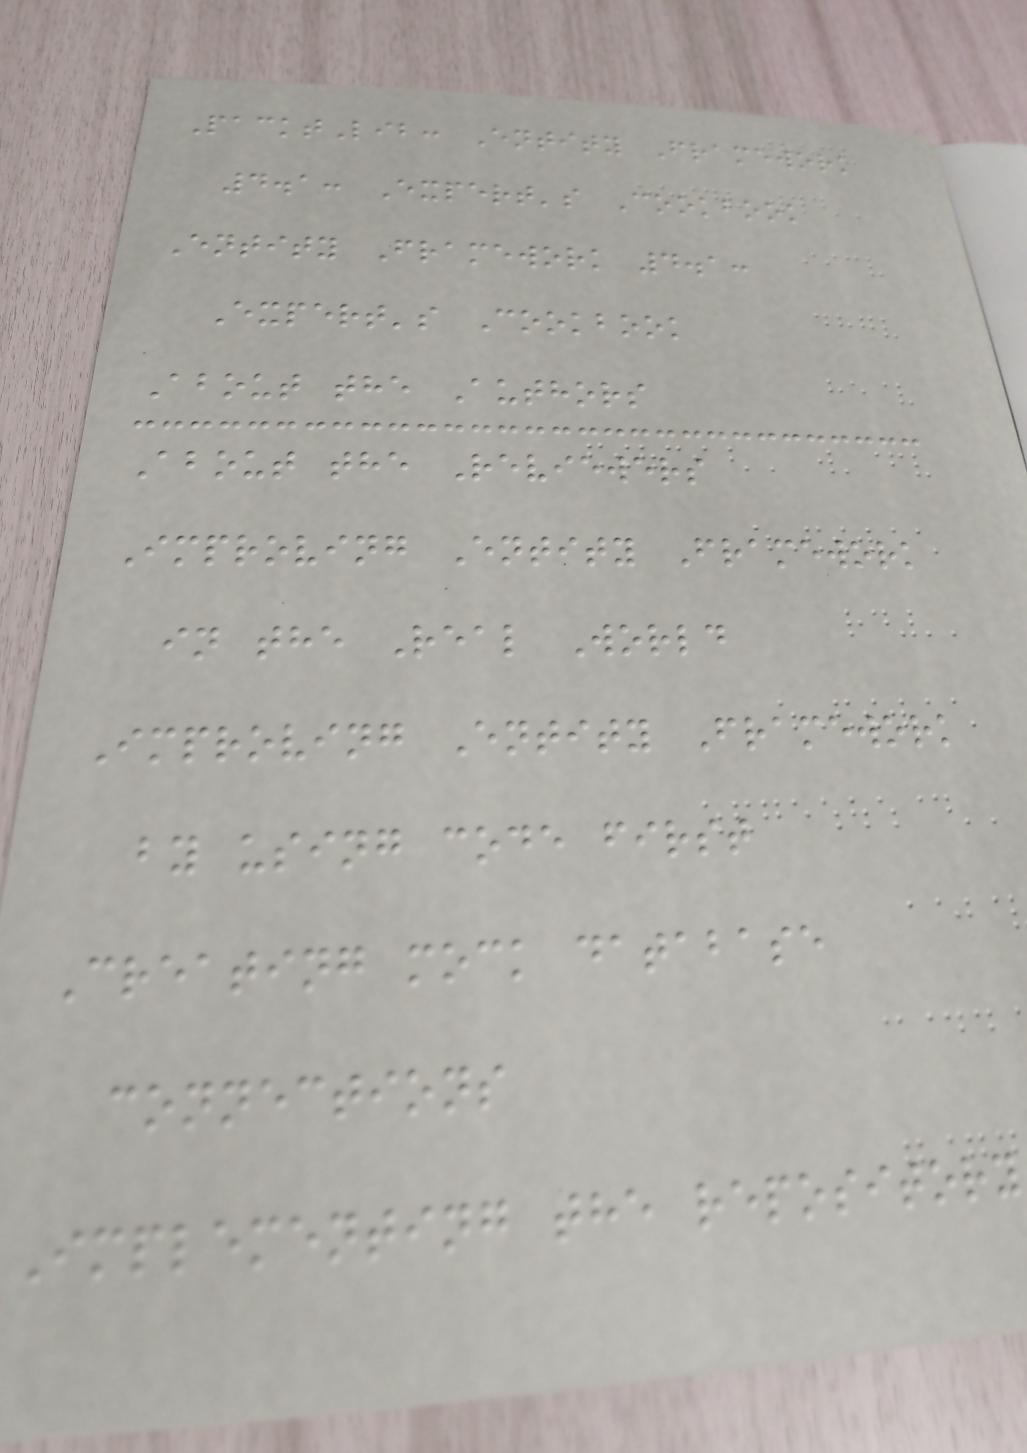PacktLib: Entity Framework
4.1: Expert's Cookbook
Entity Framework 4.1:
Expert's Cookbook
About the Authors
About the Reviewers
Improving Entity Framework
in the Real World
Improving Entity Framework
by using code first
Creating mock database
connections
Implementing the repository
